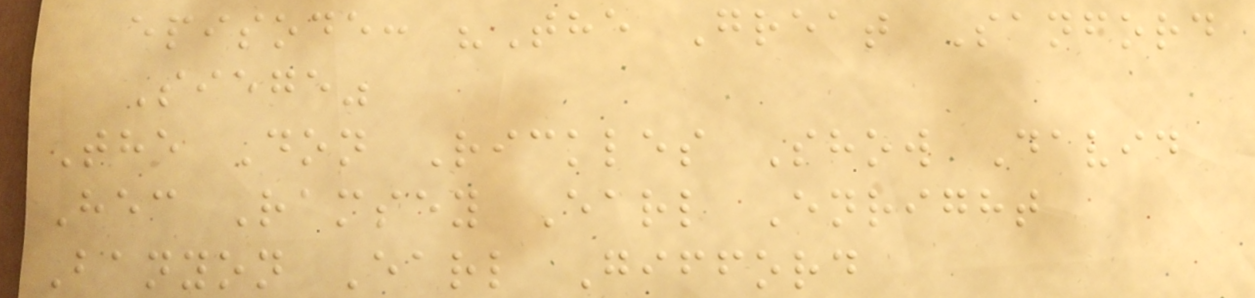episode: "The Great Sanford
Siege"
The Don Rickles Show David
Hec Ramsey Earl Enright
Banyon Earl Gifford
